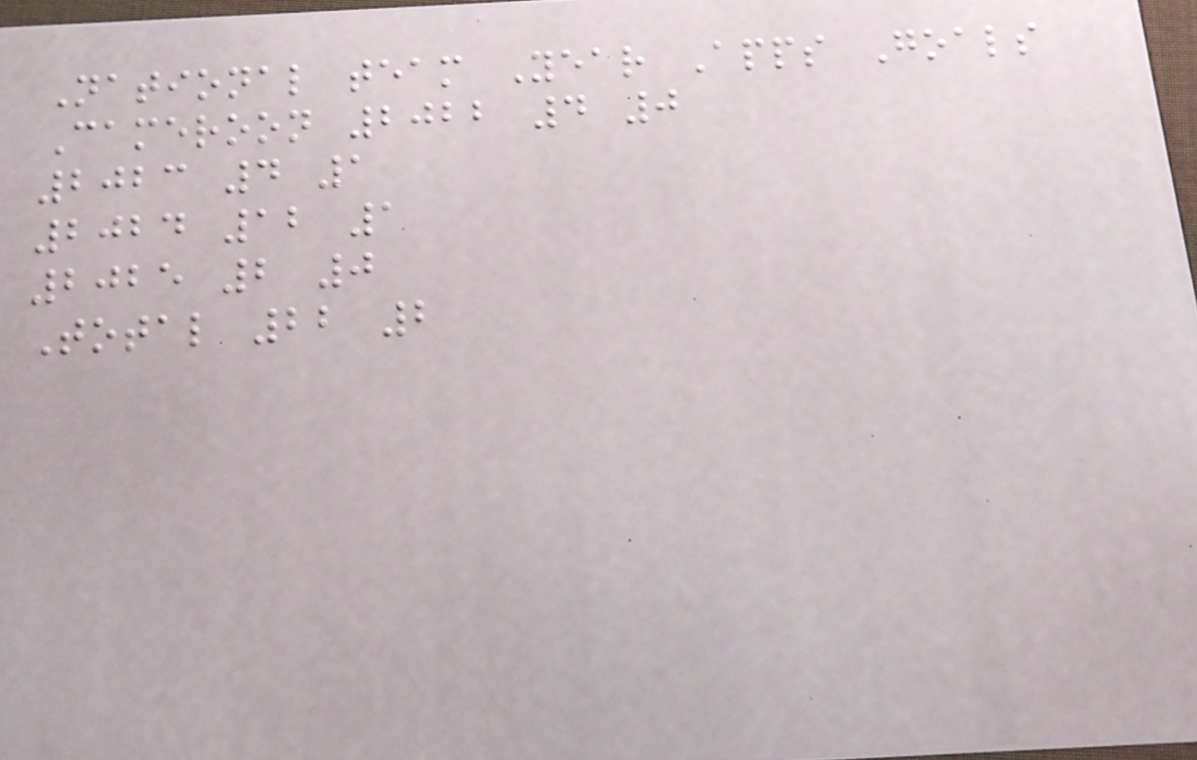National team Year Apps Goals
Cameroon 2022 4 0
2023 4 1
2024 12 1
2025 2 0
Total 22 2
